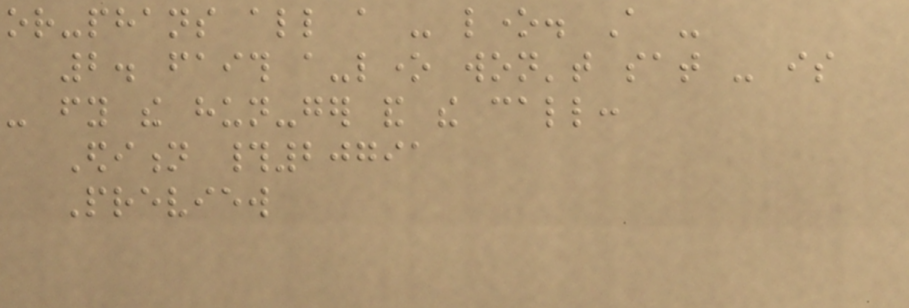or-phans all a - lone. A -
2. faith a-lone won't sat - is
- fy the hun-ger and the call:
Edition #20791
Preview
